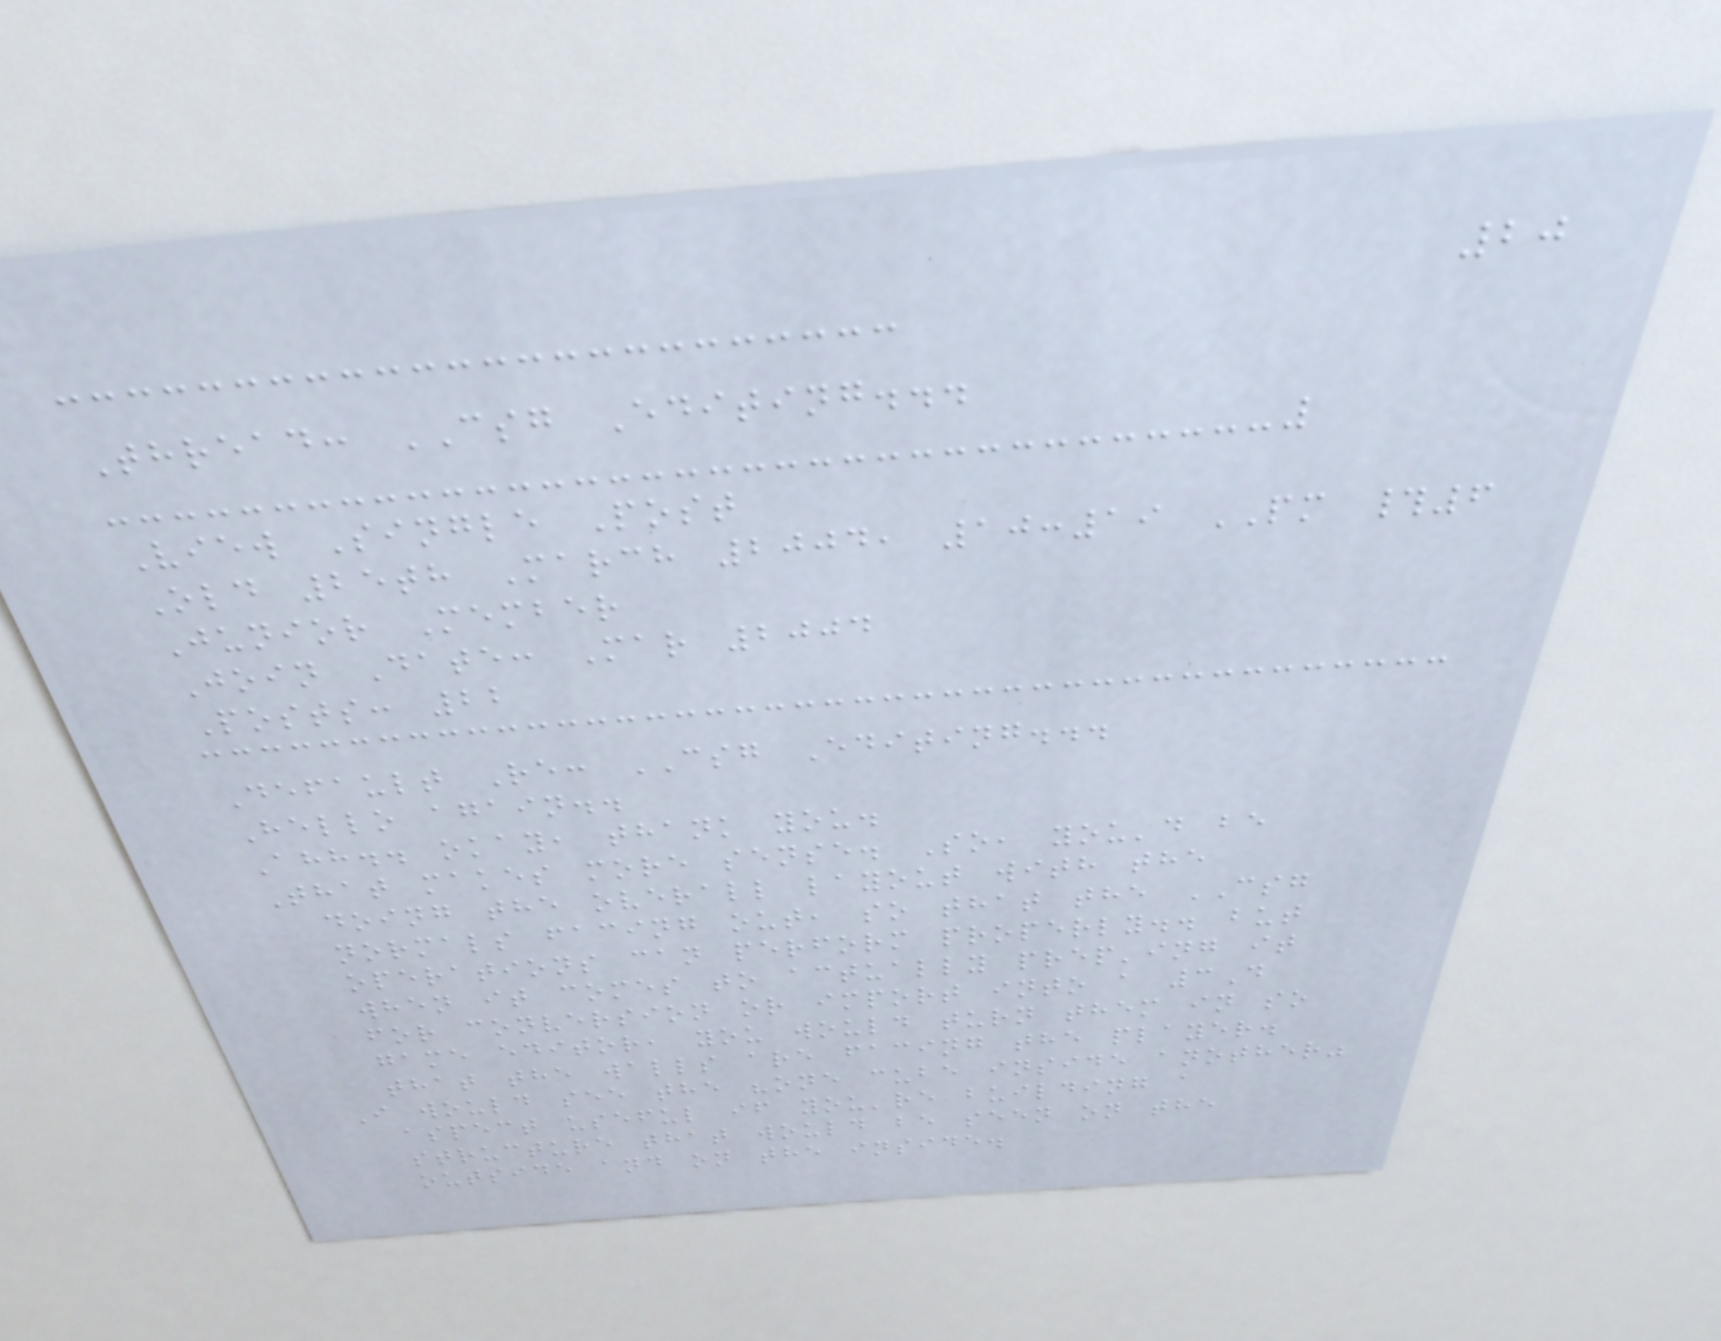20
Thread: CSG Editing...
View Single Post
Old 25th March 2004, 10:19 PM #6
Junior Member
Join Date: Mar 2004
Posts: 22
Default Re: CSG Editing...
Hello again..
Ahh.. okay, thank you.
That makes more sense. So, you'd be
doing the overall layout with the
normals facing out, so that the CSG
operations can perform properly.. but
when it comes to actually prep'ing it
for conversion or import into a 3D
game editor, you would turn them in so
that the walls are facing the player.
I would see the "one cube inside another"
aspect useful if you're building a
structure that would be seen on the
outside and on the inside.
